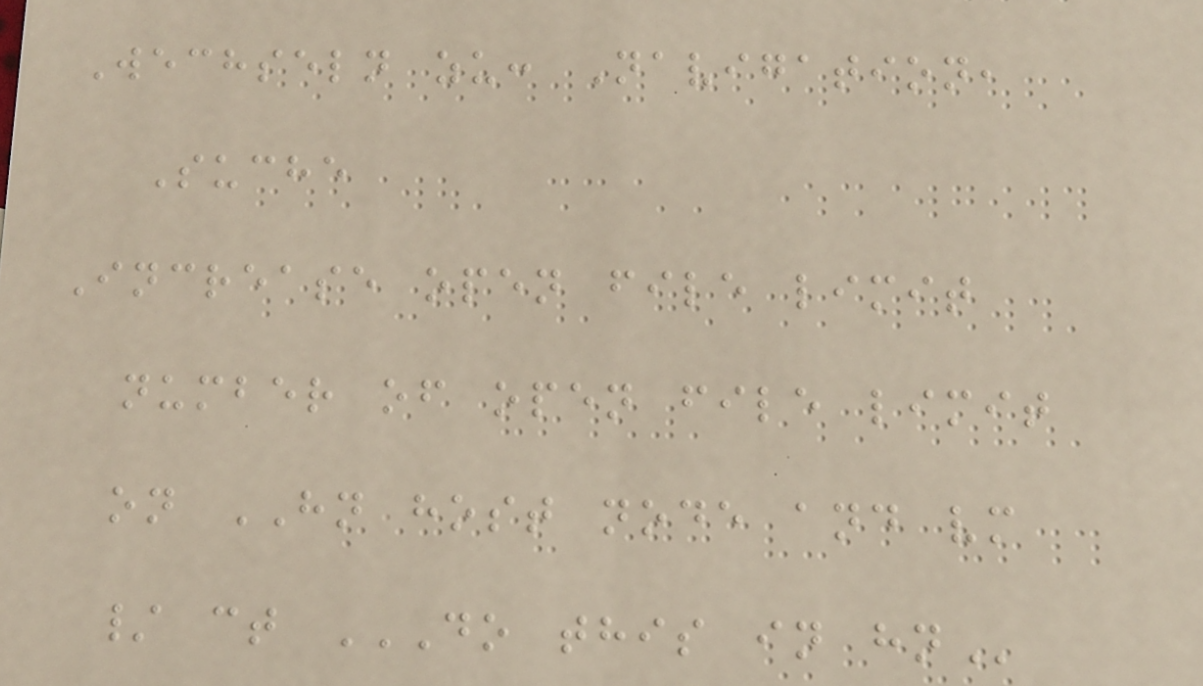Wechseln zu: Navigation,
Suche
Increase open file limit
number of open file limit
on HN host node and vm
/ ct DO THIS IN HN
